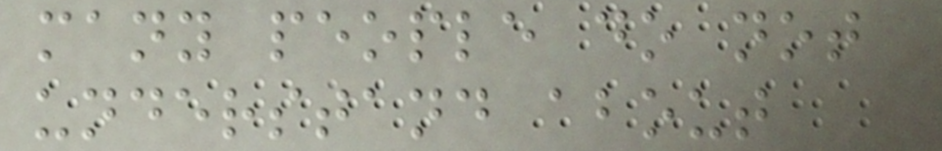many people do not
understand about
